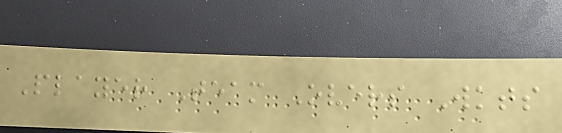Player Team Overs Wkts
